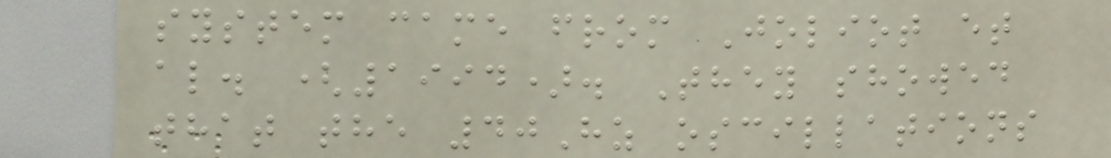system came from Joliot et
al. (1994). They showed
that the 40Hz oscillations
